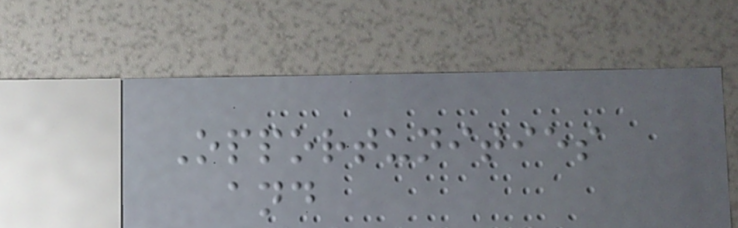Opportunities
and
